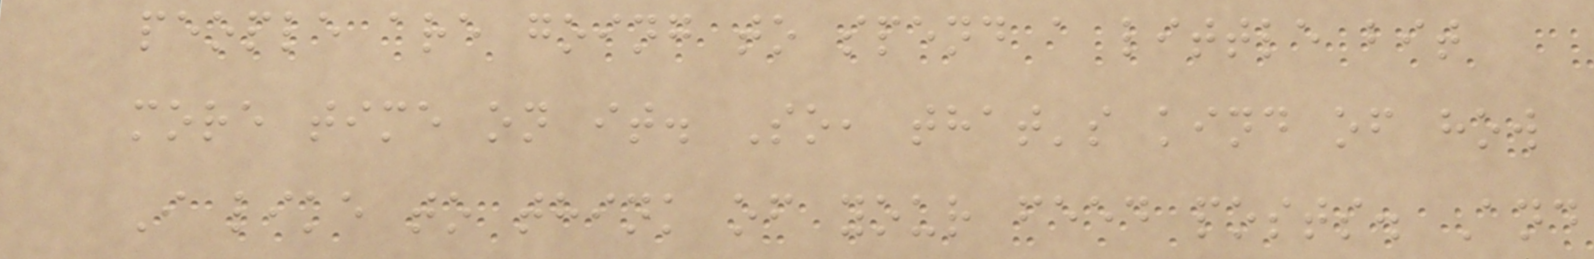people are going to spend a little bit
more time on it. So, that's kind of how
I like to think of your feed posts. And
